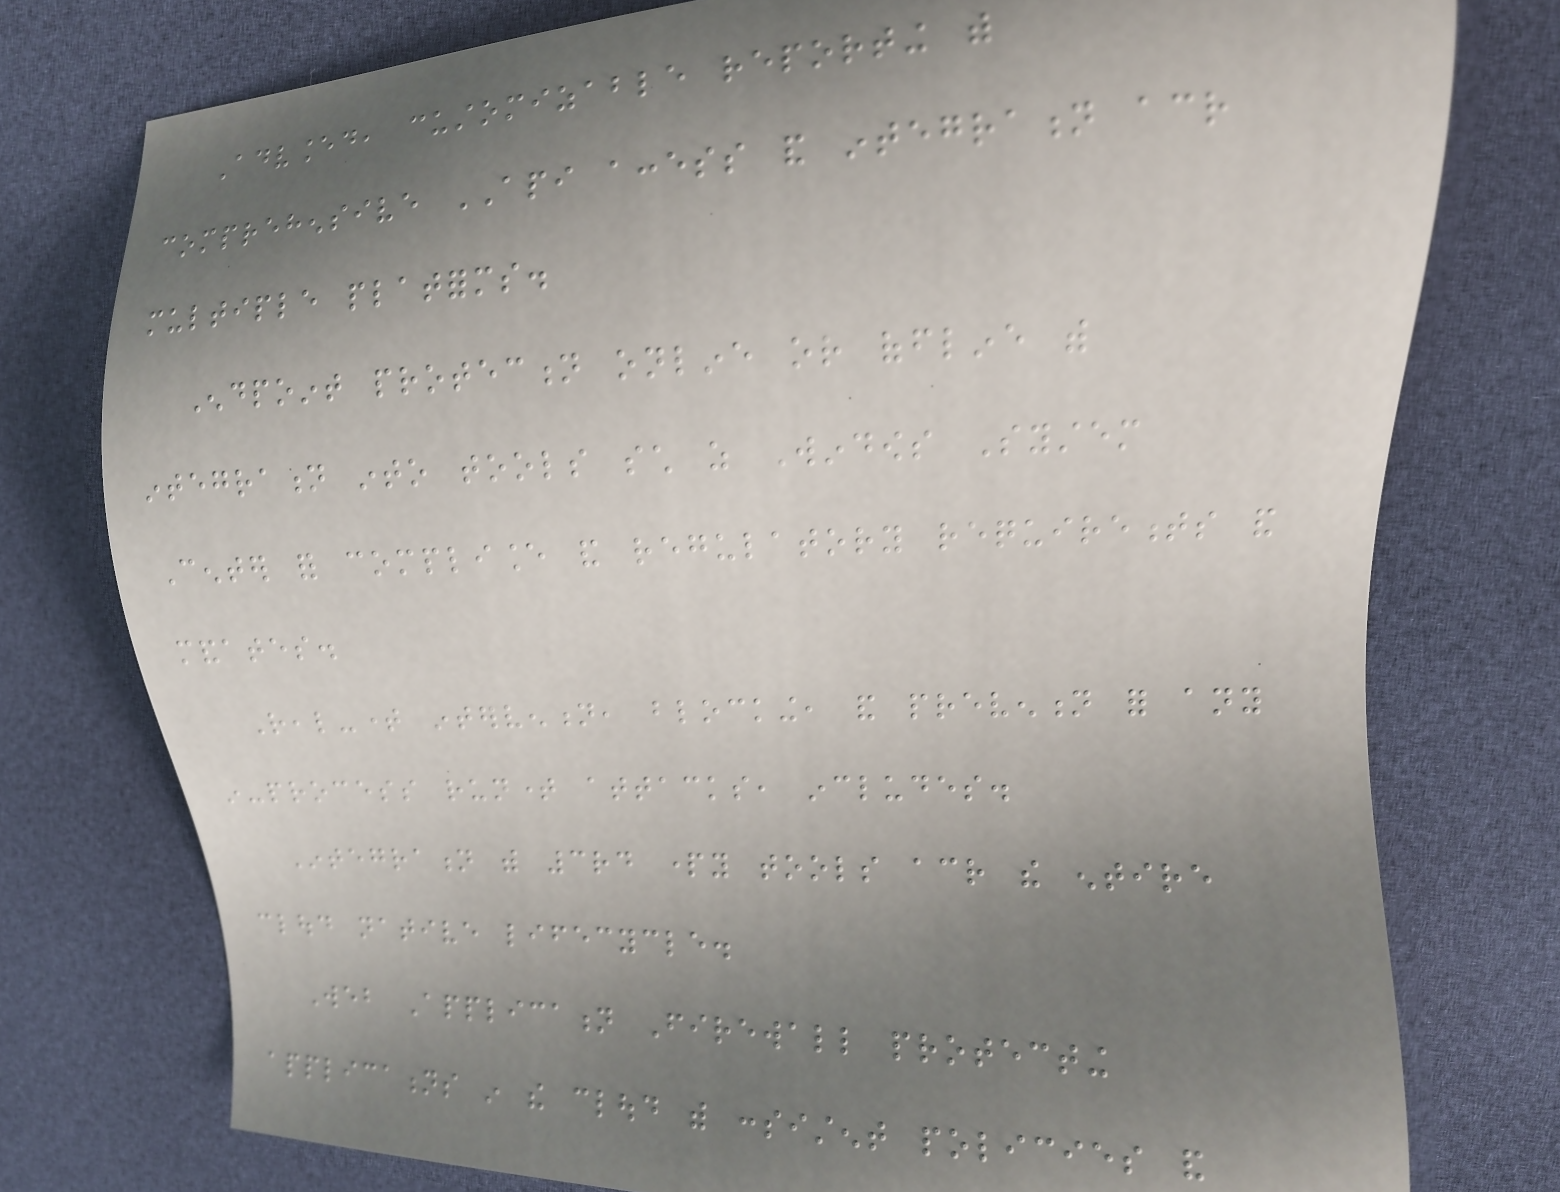Advanced, customizable reporting with
comprehensive API access and integration across
multiple platforms.
Endpoint protection online or offline with
integration into tools such as Windows System
Center for compliance and regulatory requirements and
mandates.
Real-time intervention, blocking, and prevention for any
in-process runtime attacks, includes.
Integration with 3rd party tools across the entire
cloud native lifecycle.
Web Application Firewall protecting
applications in the cloud with consistent policies and
